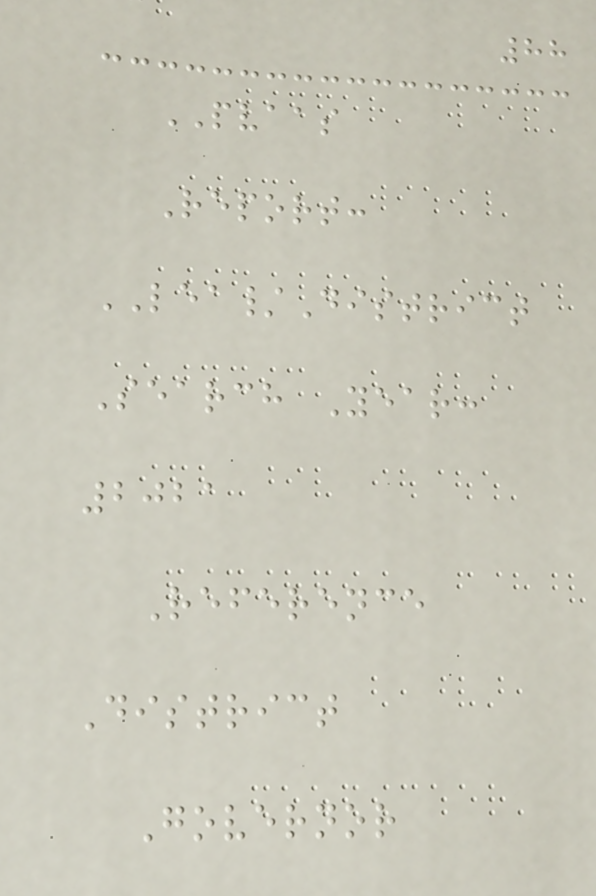88
PVAAS
Report:
LEA/District
Search Year:
2021
Reference
District
Governor
